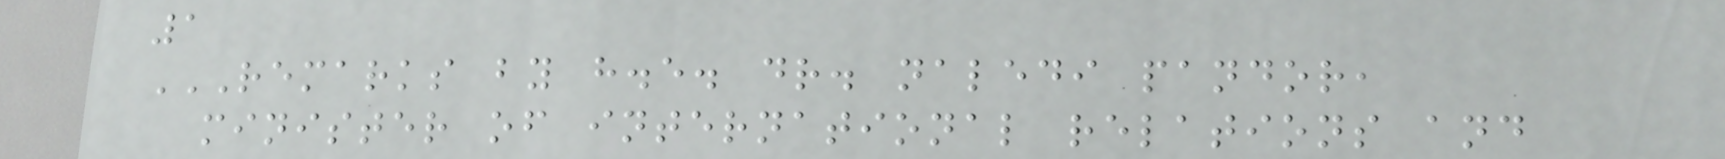1
REMARKS BY H.E. DR. NALEDI PANDOR,
MINISTER OF INTERNATIONAL RELATIONS AND
